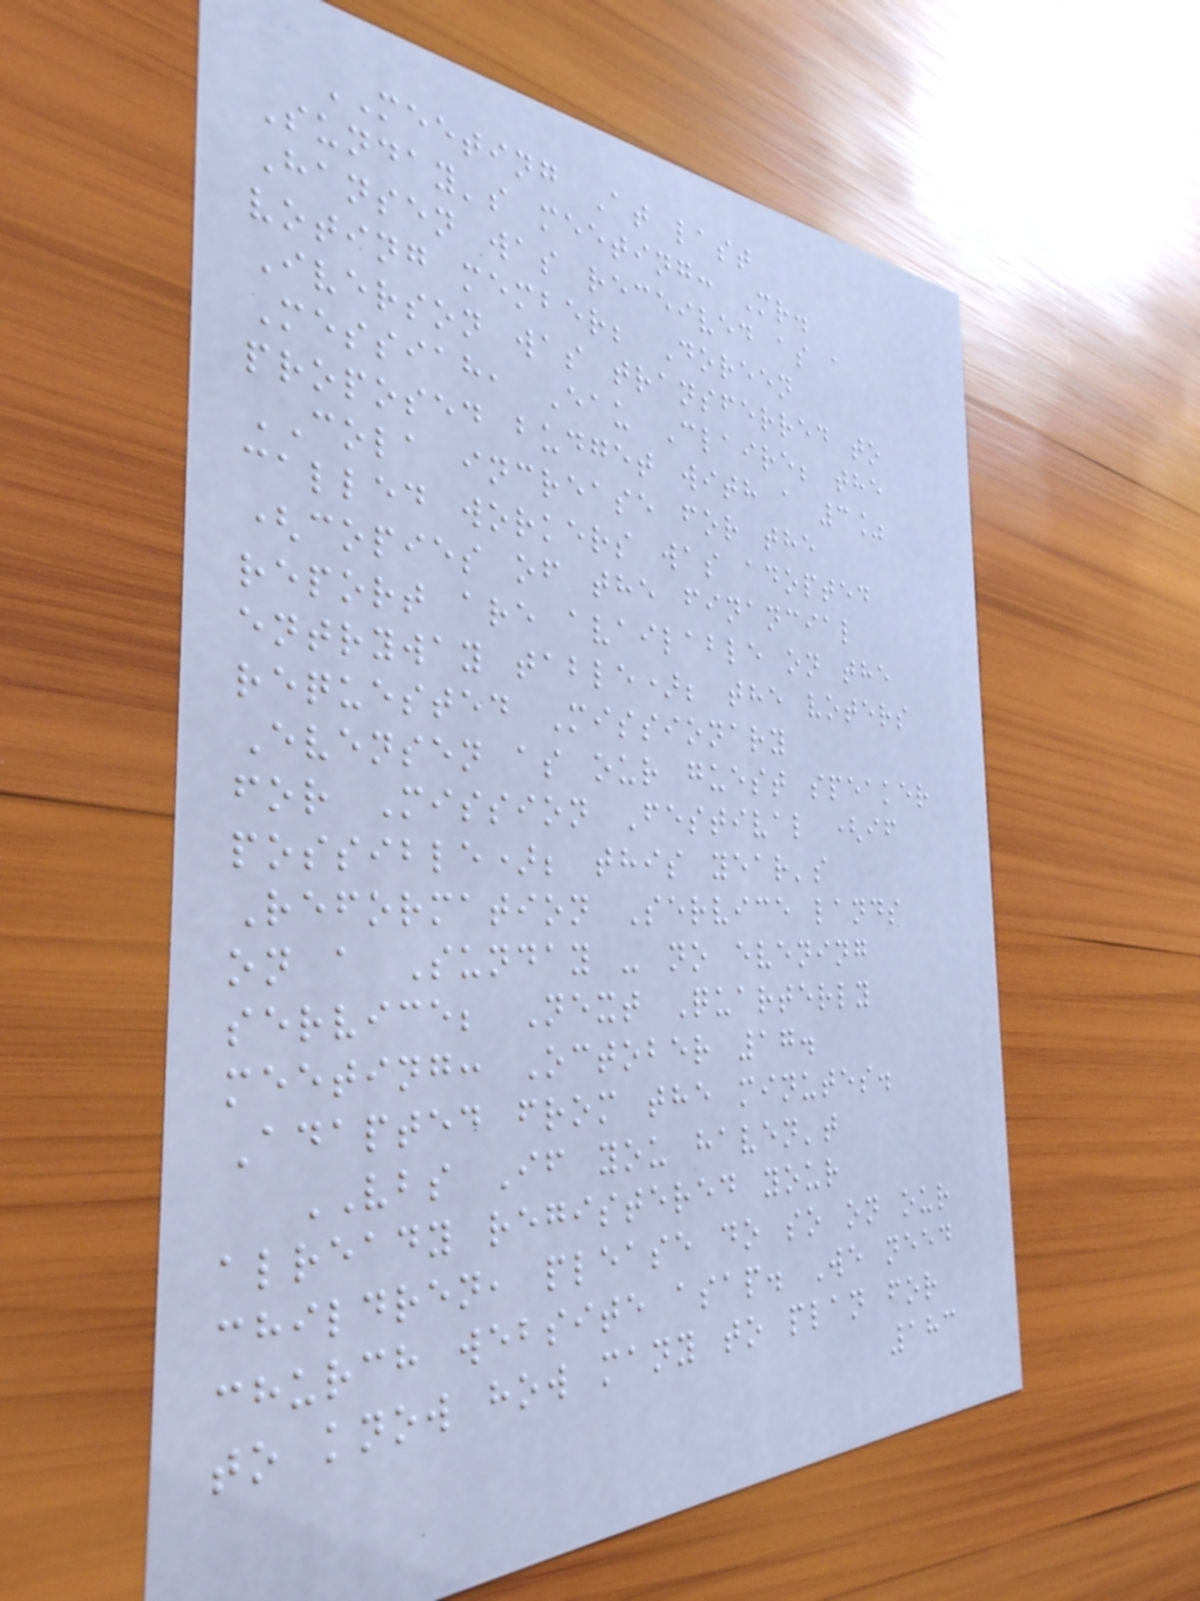MEETING At last
Sunday's meeting: Mr.
Hansen was received as a
voting member; Doreen
Iverson was transferred to
Messiah, Eau Claire; the
proposed budget with a 3%
COLA increase for the
called workers was adopted
(copies of the financial
report are available on the
entryway table); the voters
requested Missionary
Evensen as our guest speaker
for Mission Festival (if
possible); this year's
Reformation Service lands
on a Sunday - no evening
service; Next Quarterly
meeting: October 17.
Adapted from the minutes.
VBS If you haven't
already registered your
children, please do so on our
church website asap. We need
to know how many to plan for
183
